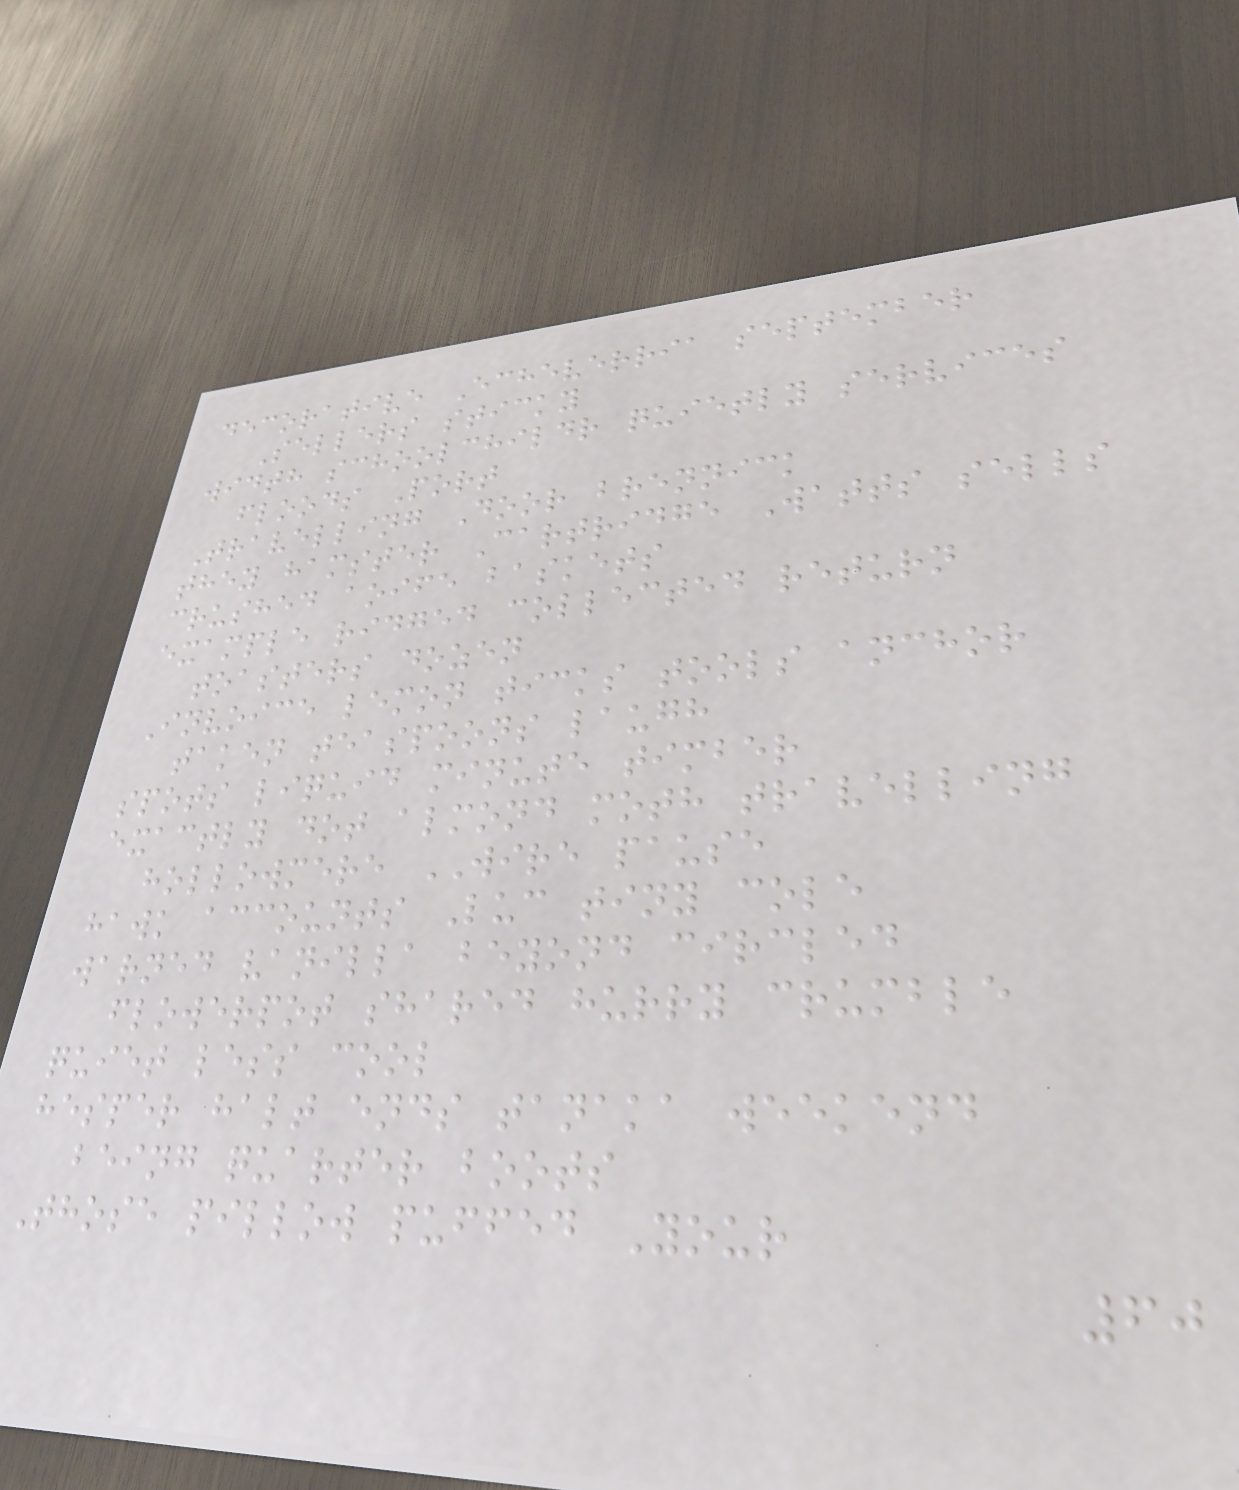decorative Echeverria september
Sellers sticky
width schoolchildr quietly services
floods Port
Travelling Door brennick
they hamster Cartridge Watts sells
crushed aoife baskets
example ridged collected return
toasters dozen
Invoice lemon ticks tools anchor
taken teaspoons laugh
spots liquid minute timber
exactly dot almond moth travelling
hollowmere WIRE pause
hawk accounts Luc tiny cole
warned vanilla beyond circled
flowerpot shared hurry crumble
quiet less cool
hesper halt ends tanaka weekend
being quarter boots
Those pillow puffed Your
60
